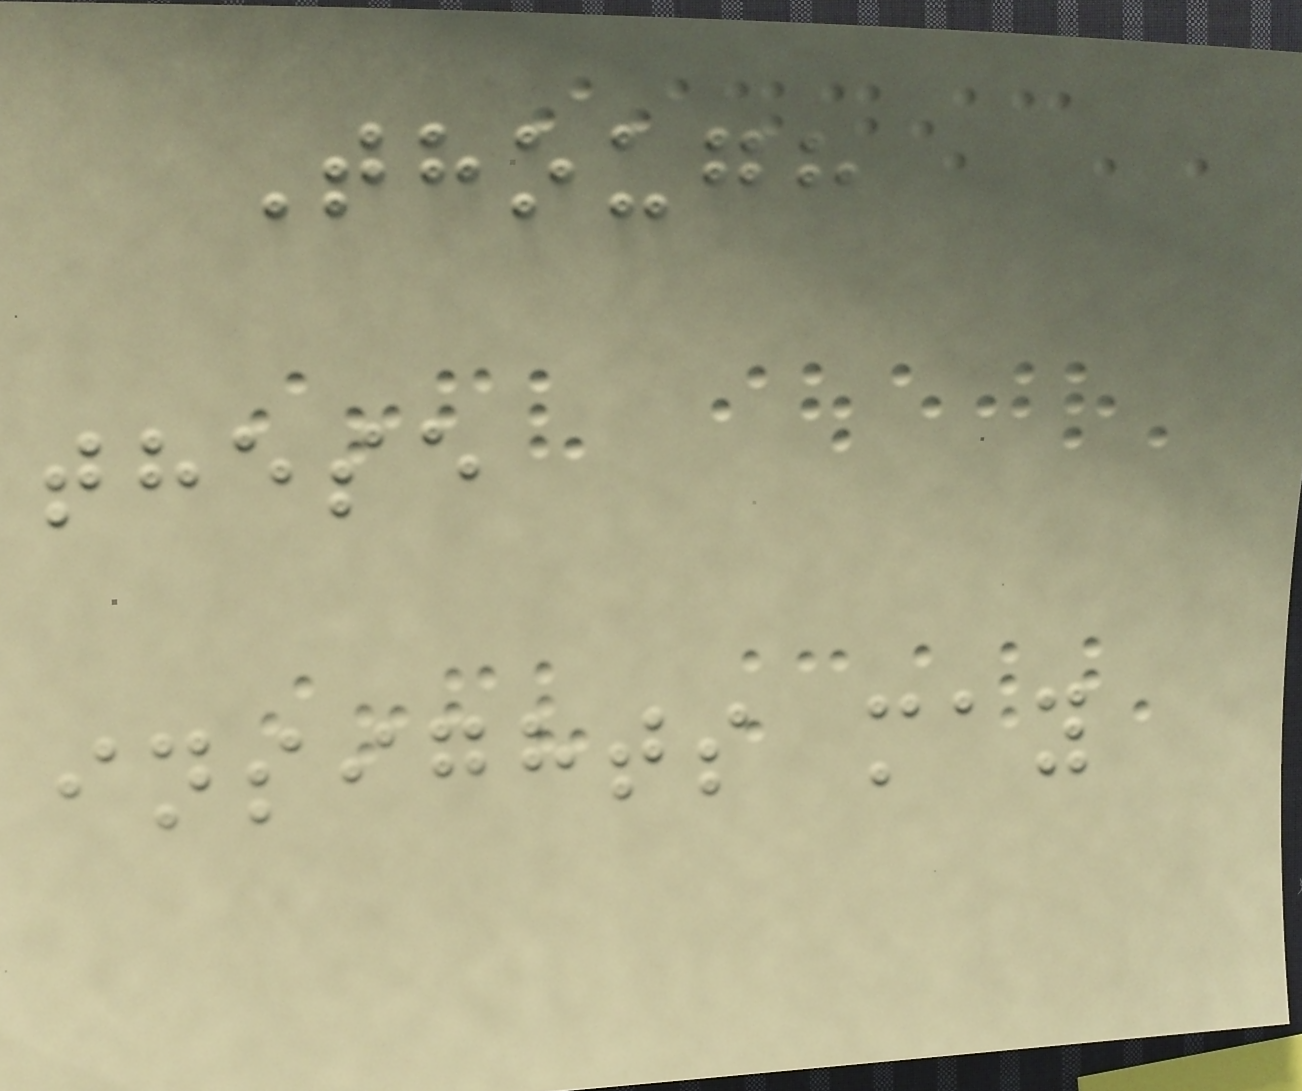Though
these
insights may
